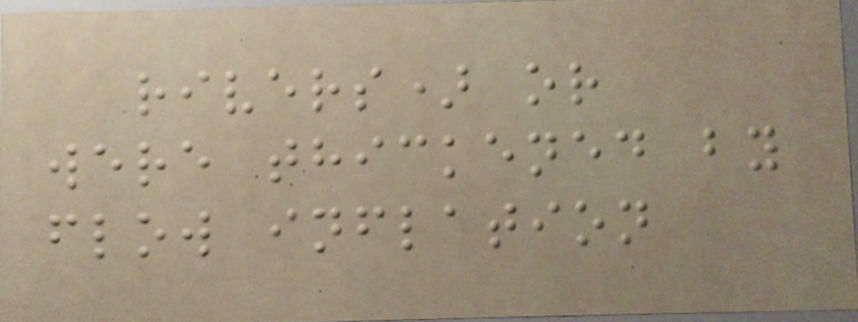rivers) or
were thickened by
flow inflation
